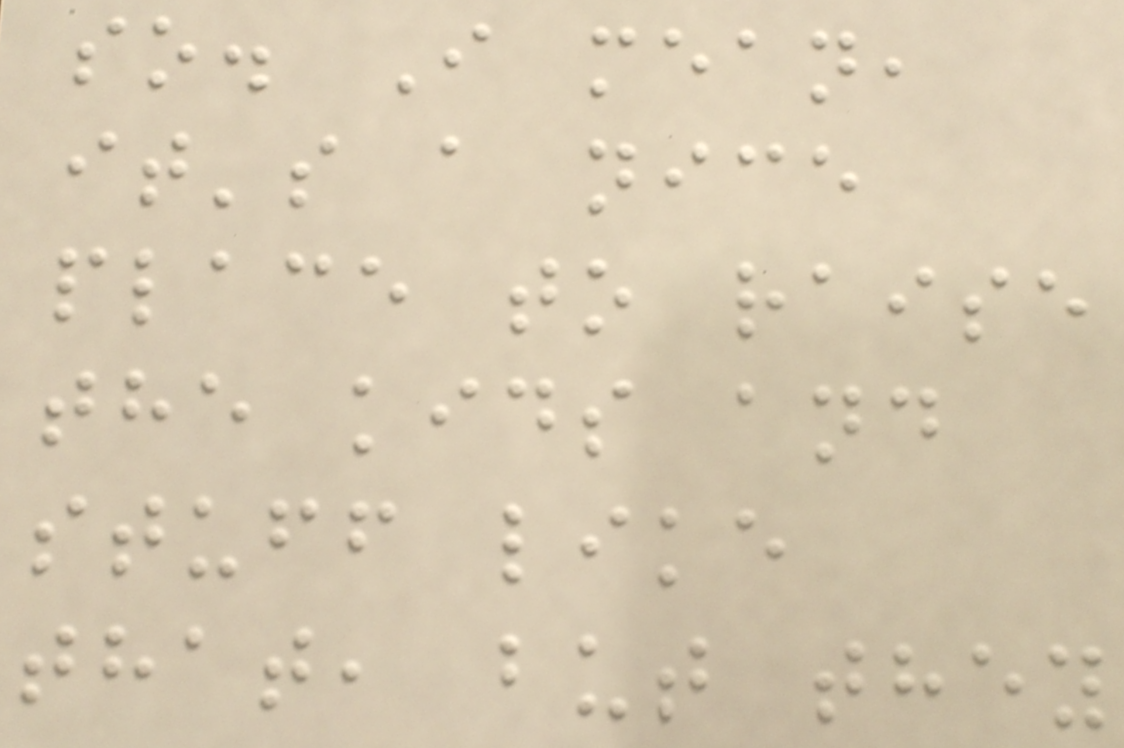so. I mean,
it's a nice
place to raise
the kids and
stuff like
that, but they
